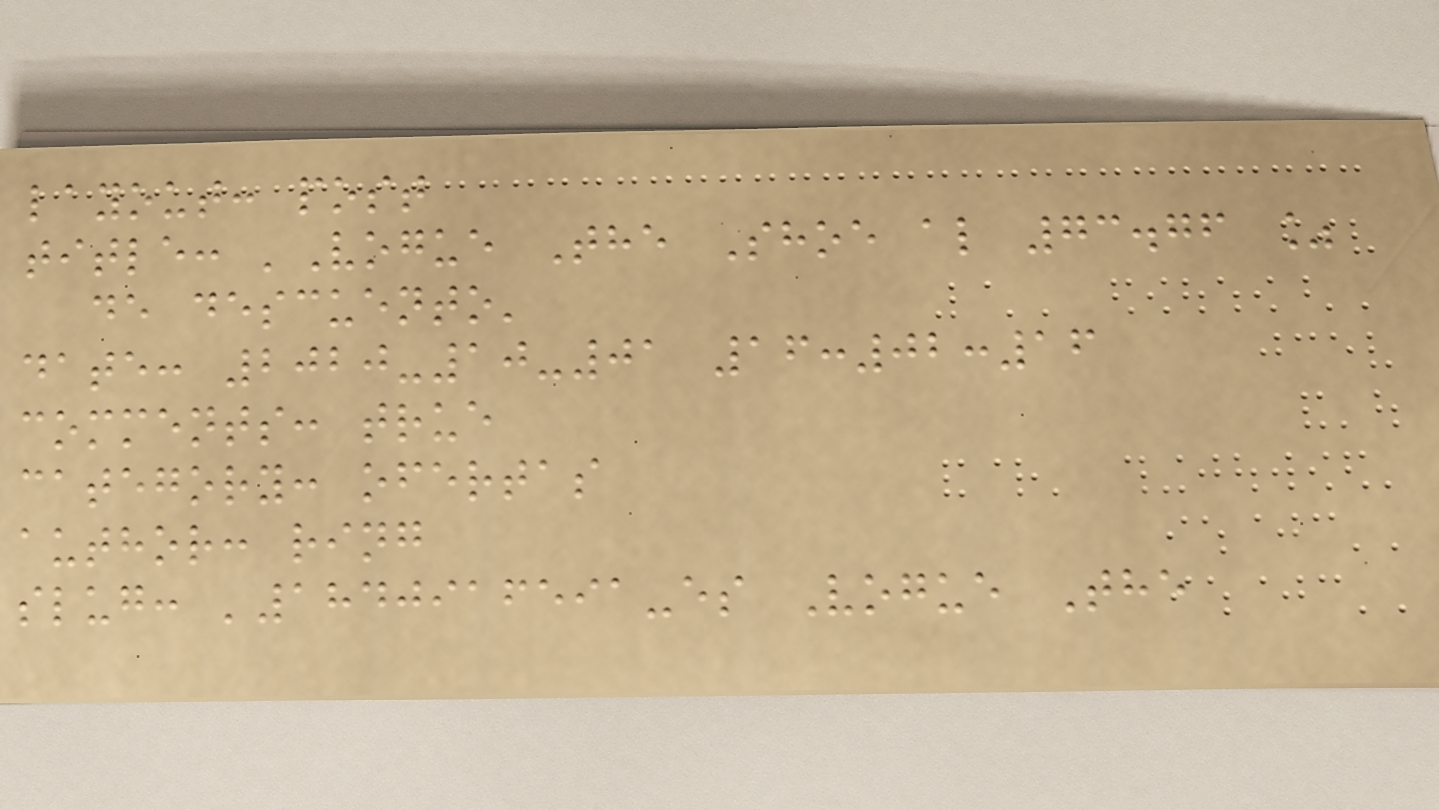layout: post
title: 'Vogue The Shoe al 73.76 %
de descuento'
date: 2020-10-01 16:02:16
comments: true
category: ofertas
author: ring
slug: '1840916591-es Vogue The
